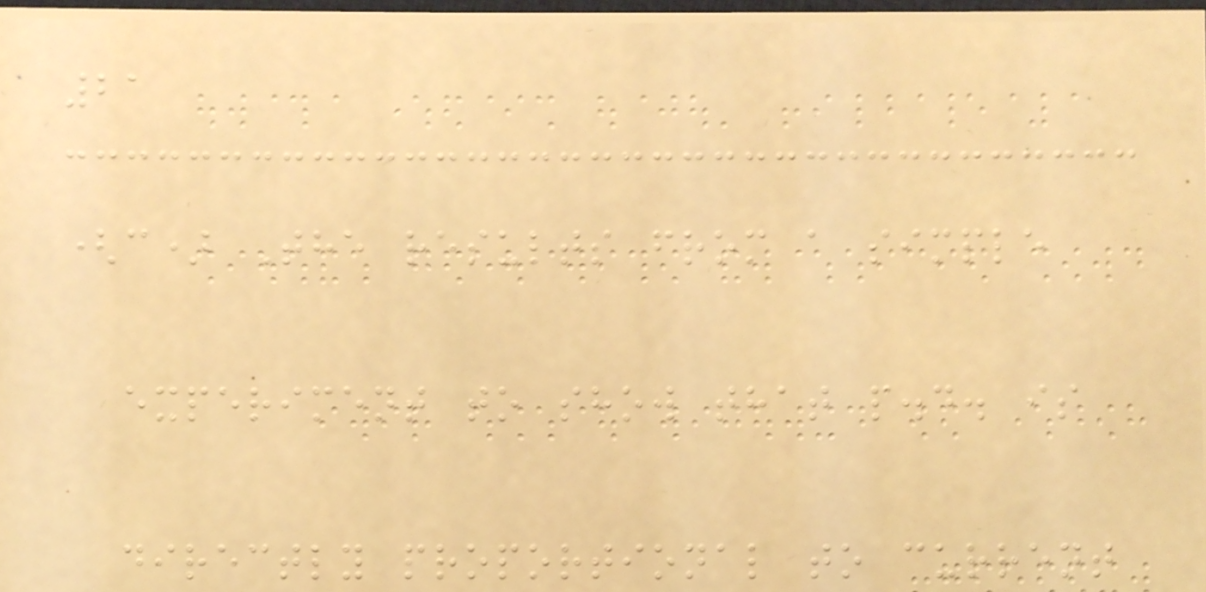21
(c) The results from a simple
experiment to show that p.d. is
directly proportional to current
